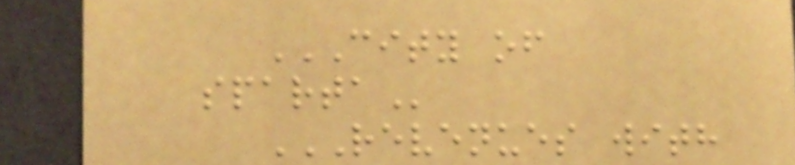CITY OF
SPARTA
REVENUES WITH
